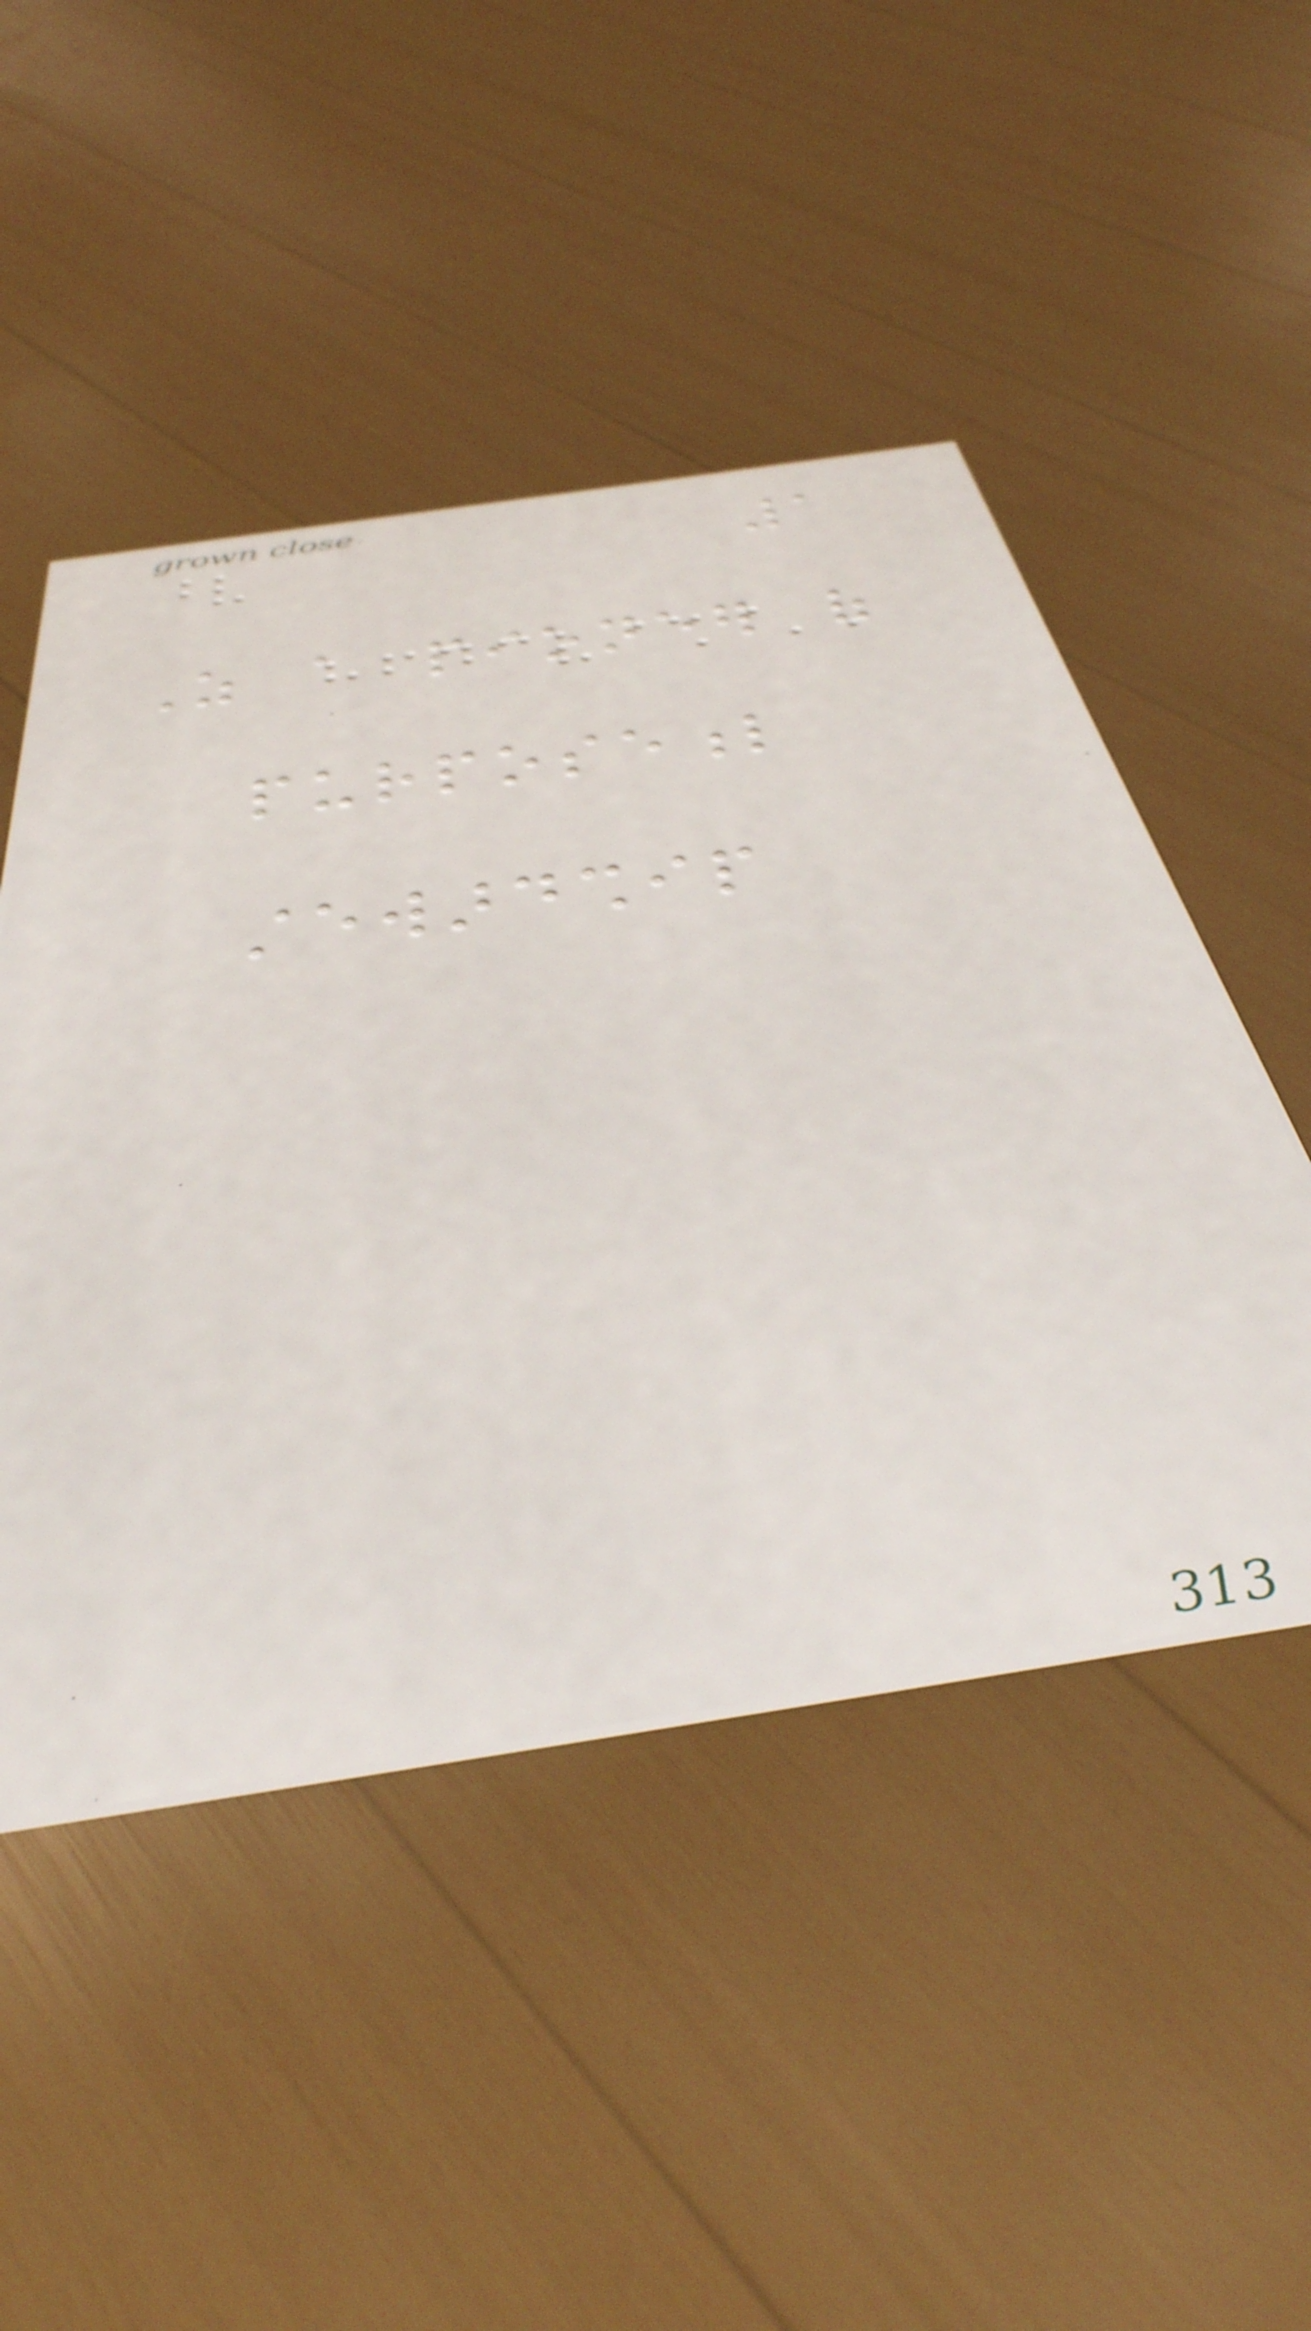1
As a pioneer of
purposeful
stewardship
